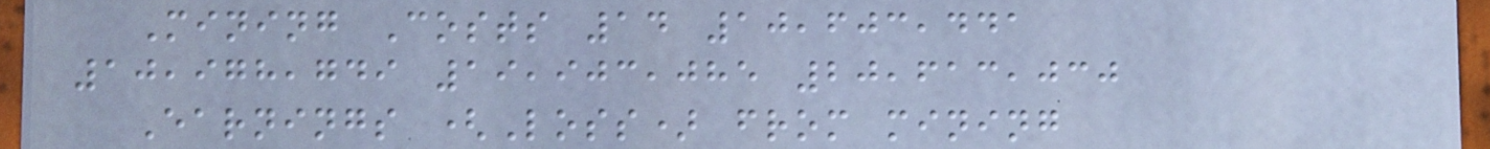Mining Costs 14 10,603,441
10,978,749 19,903,085 20,613,030
Earnings (Loss) from mining
